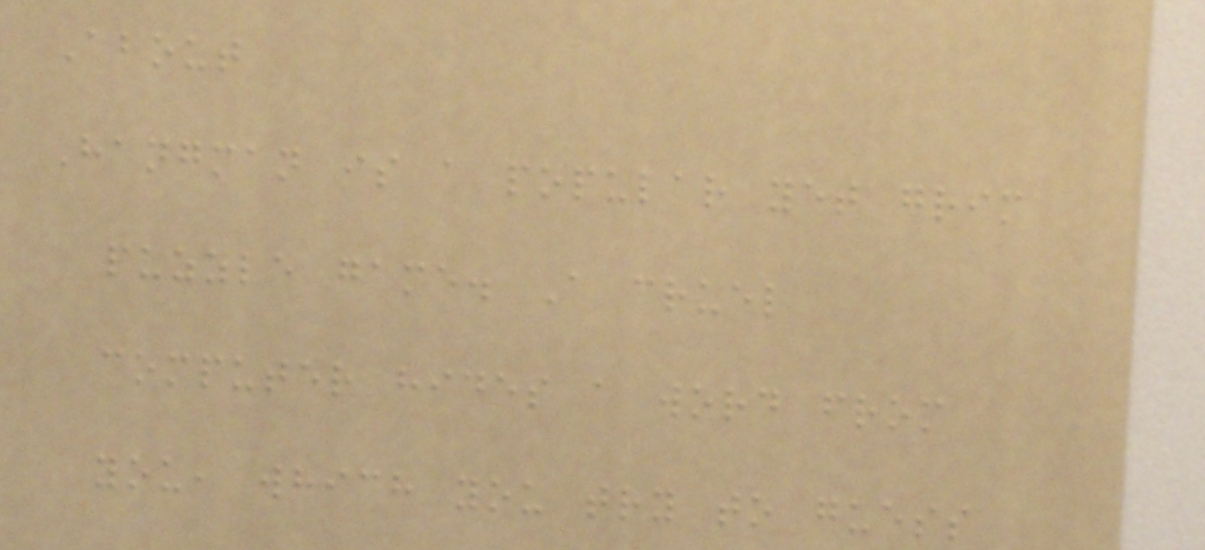About
Hangman is a popular yet grim
puzzle game. A cruel
computer hides a word from
you, which you try to guess
